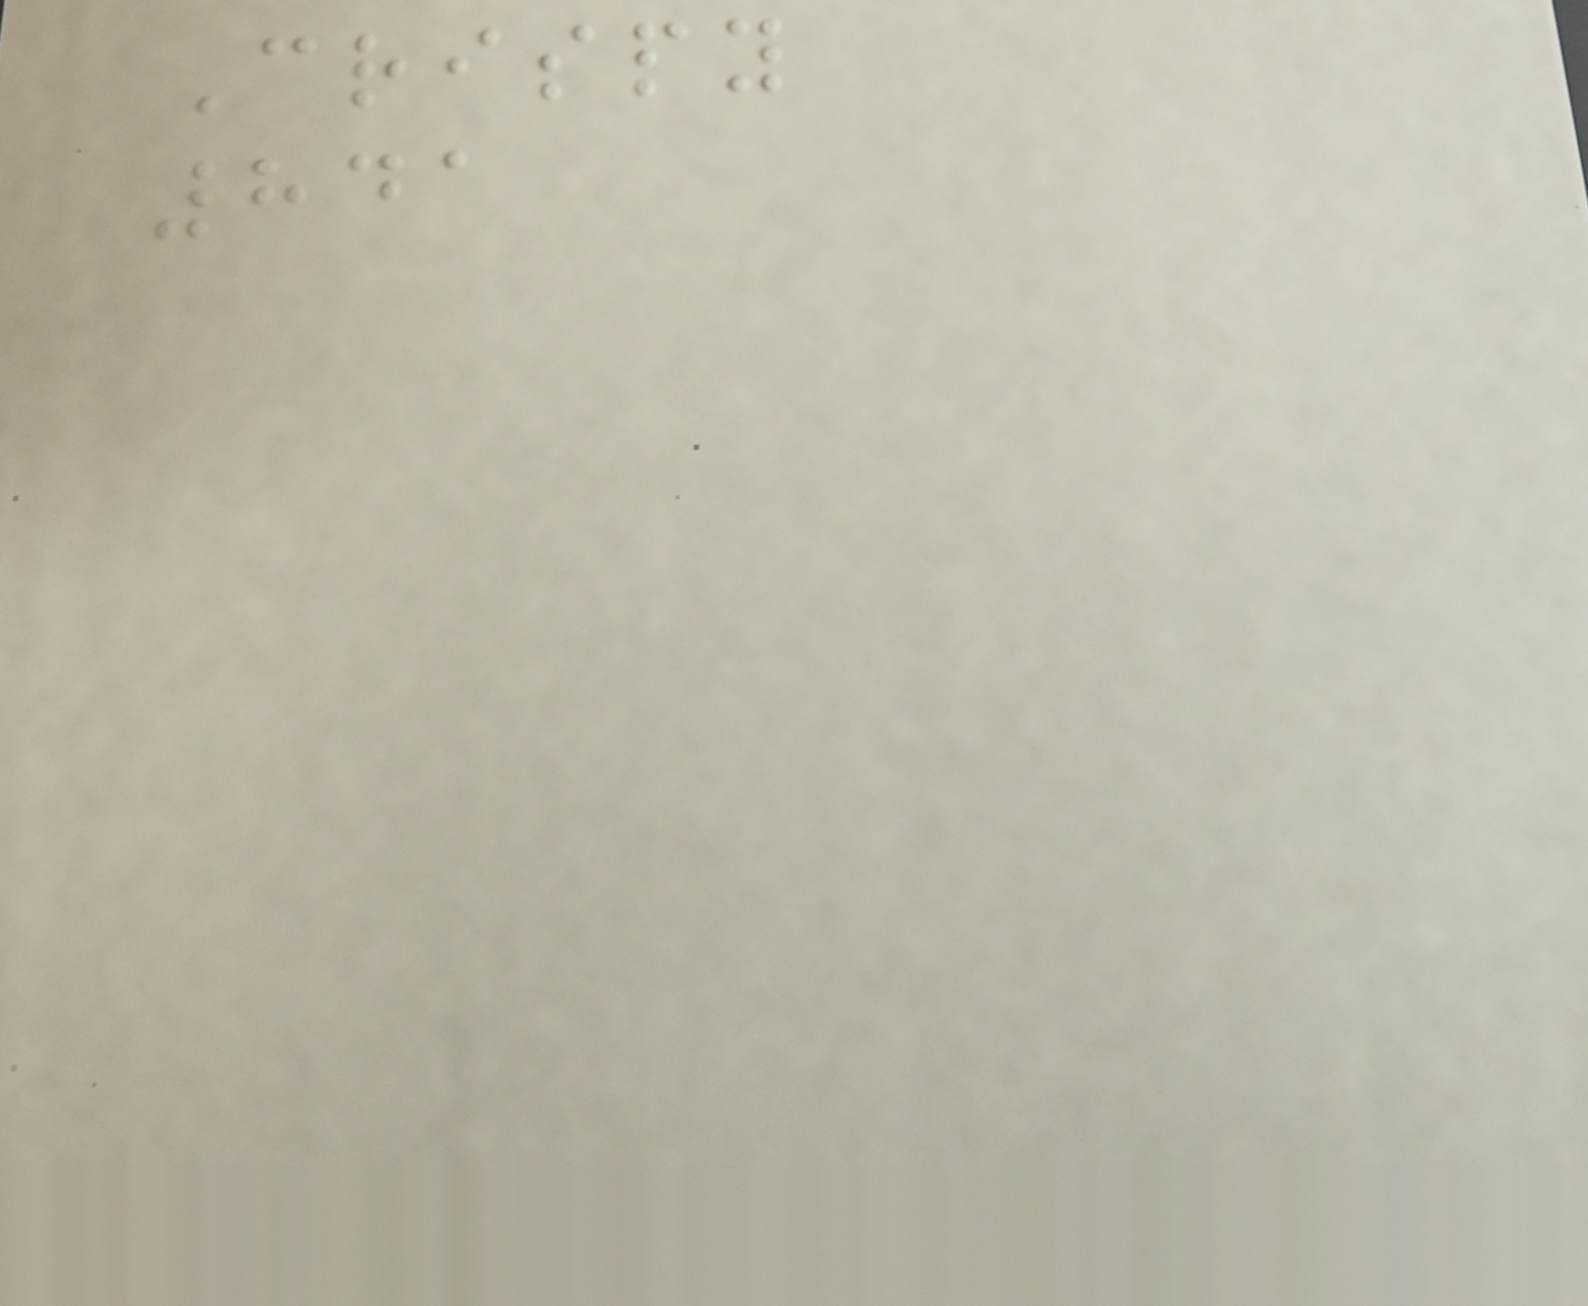Crispy
841
